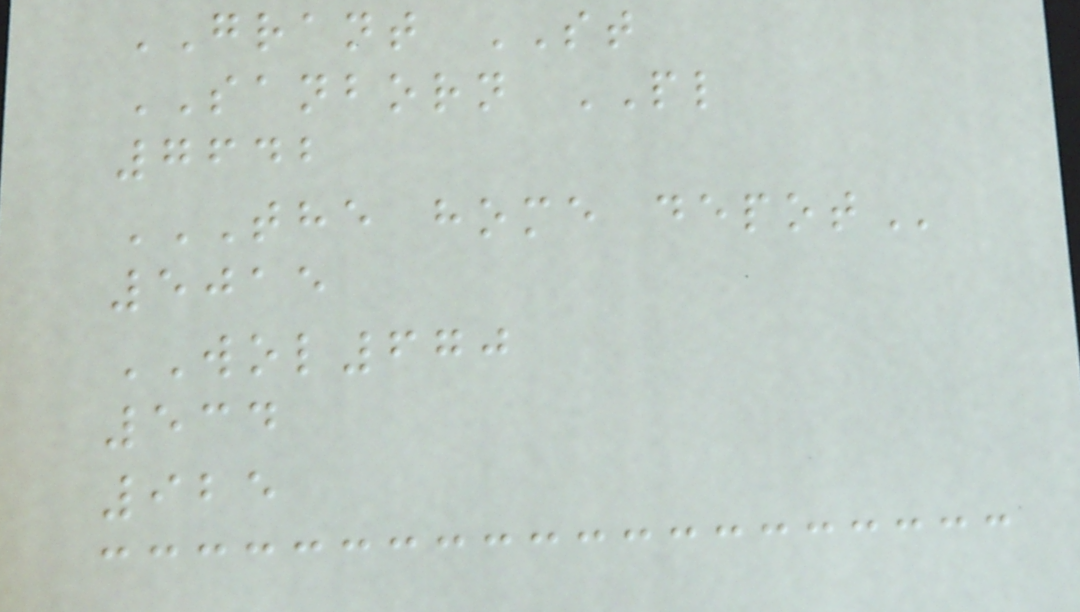GRANT ST
SANBORN PL
7642
THE HOME DEPOT
5015
WOL670
534
925
